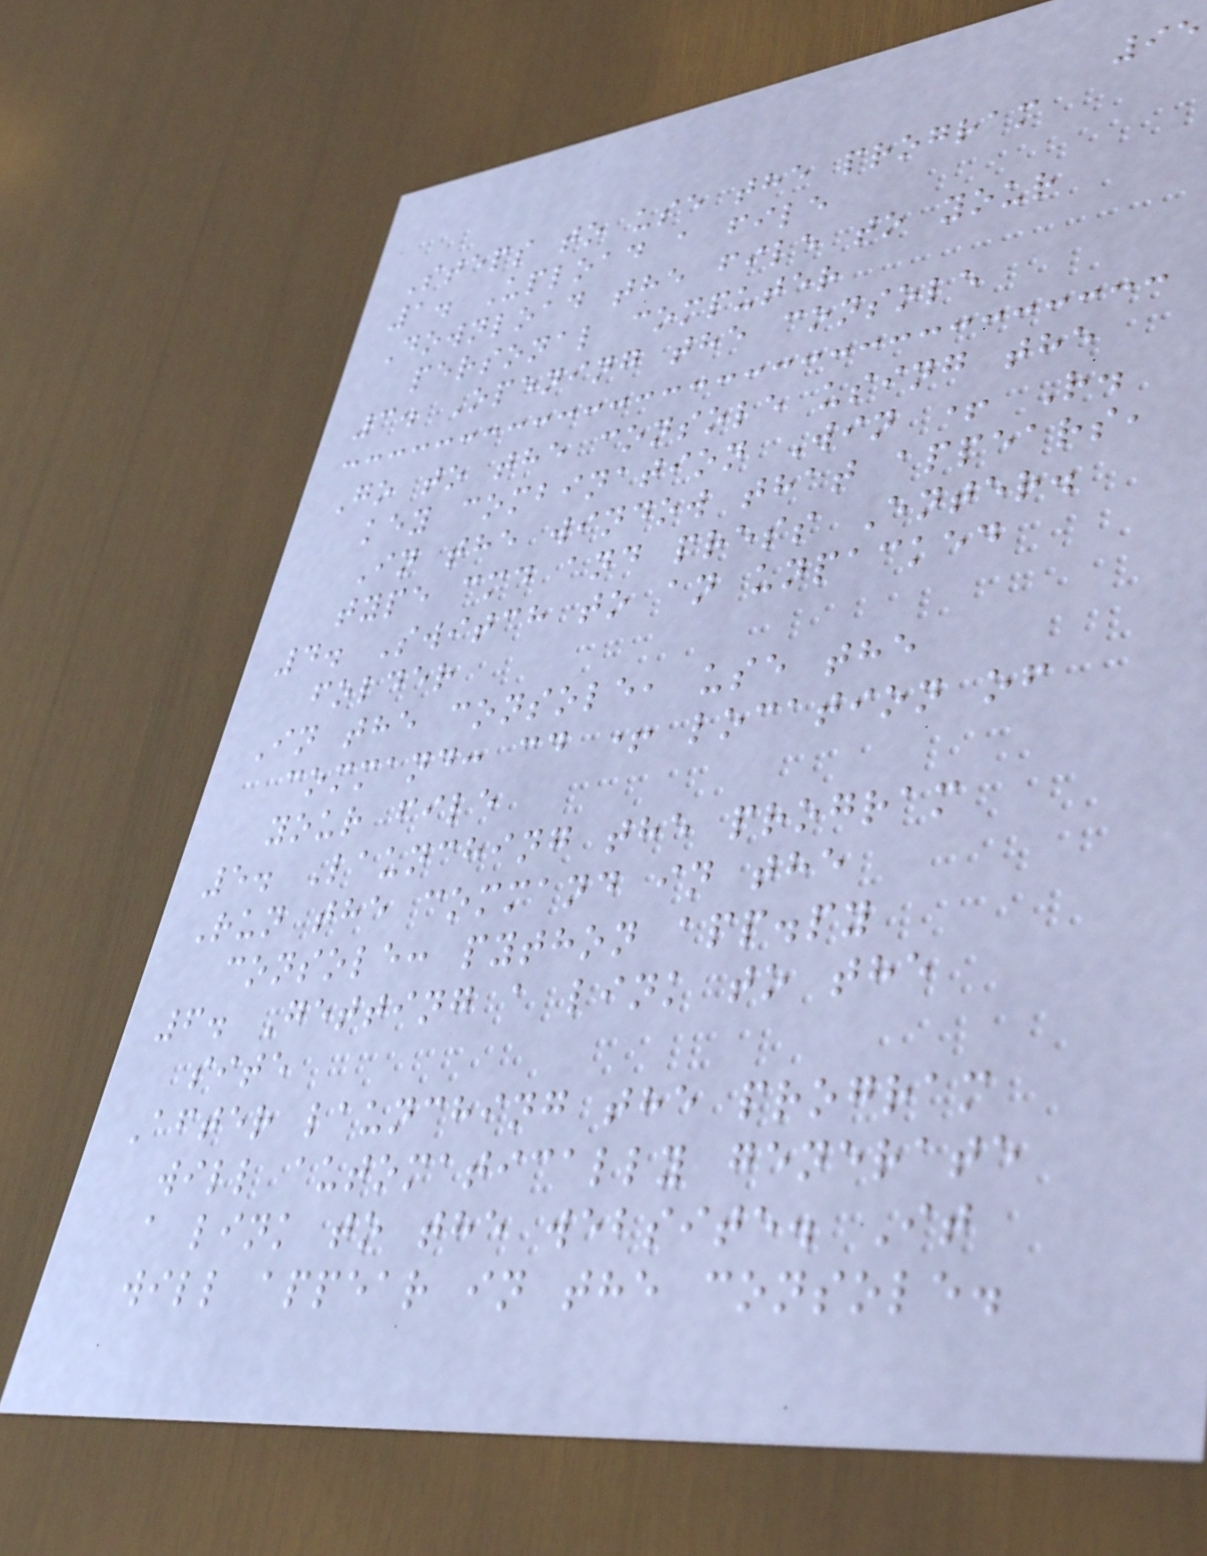95
Steps to use the program
1. Upload a file
Download the file to your
personal computer
3. Opening the console
Go to the console using the
key combination Win + R.
In the window that appears,
type cmd and press Enter.
4. Switch to an unpacked
folder
In the console, use the
command: cd + location of
your file
5. Launching the program
Run the command in the
console: python app.py
6. Getting a link to the
site
After launching the program
will automatically generate
a link to the website. It
will appear in the console.
